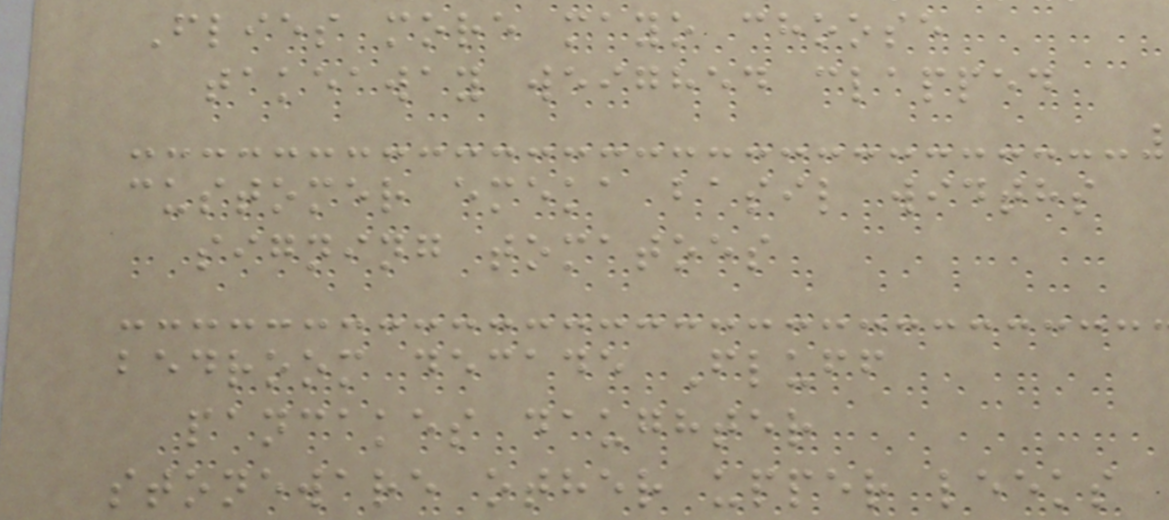Flies more mayo choose
takeaway weighed clapped
customer emeka basil widths
signing tomatoes
bedroom decade Fluff
pancakes daughter
stoneware other upper leeks
